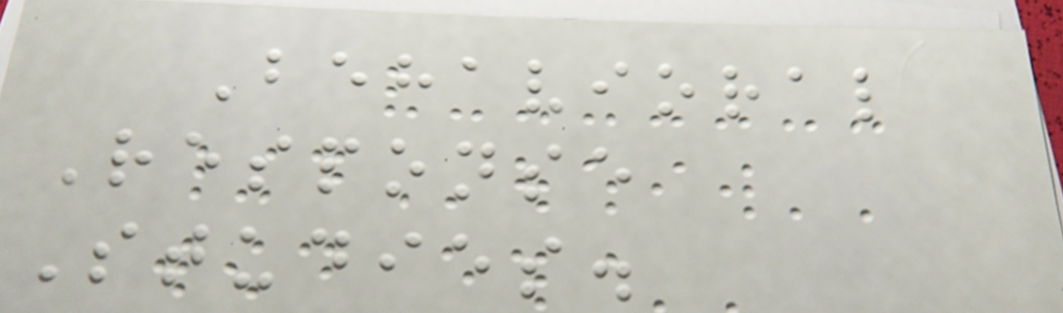Behavioral
Response
Studies.
